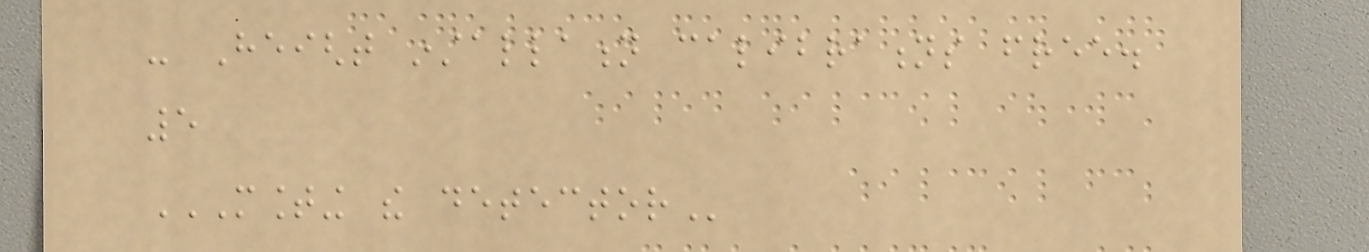- Height installation calibrations free.
5
MOUNTING THE DETECTOR
